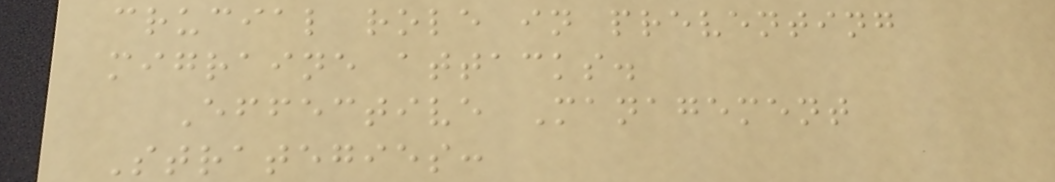crucial role in preventing
migraine attacks.
Effective Management
Strategies:
